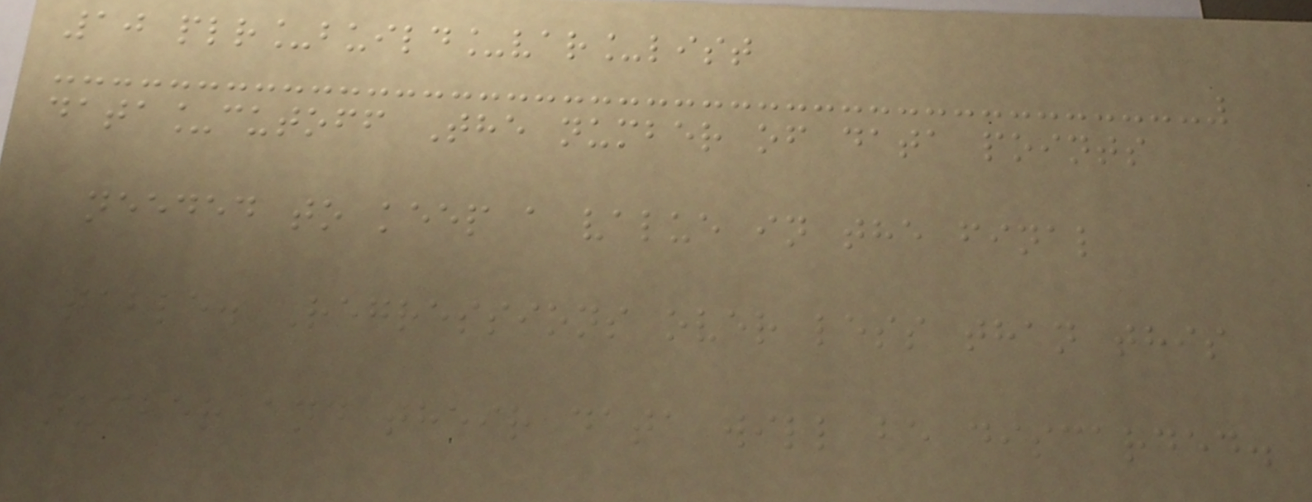10 plr_build_var_list
data_cutoff The number of data points
needed to keep a value in the final
table. Regressions over less than this
number and their data will be discarded.
